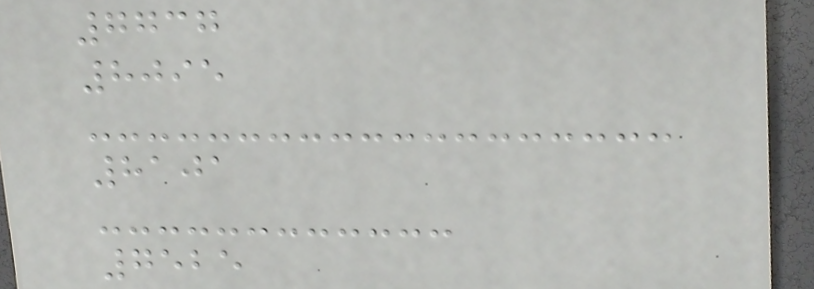7737
8095
8101
7525
